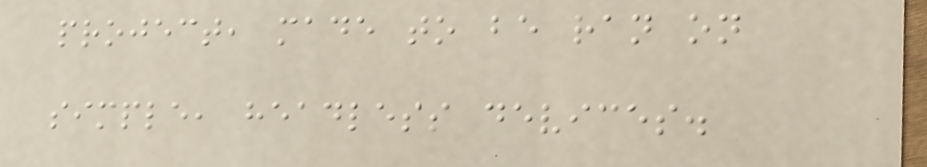project, made to be ran on
simple, headless devices.
